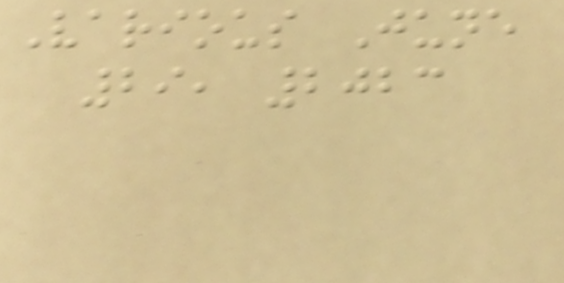Various June
29, 2023
